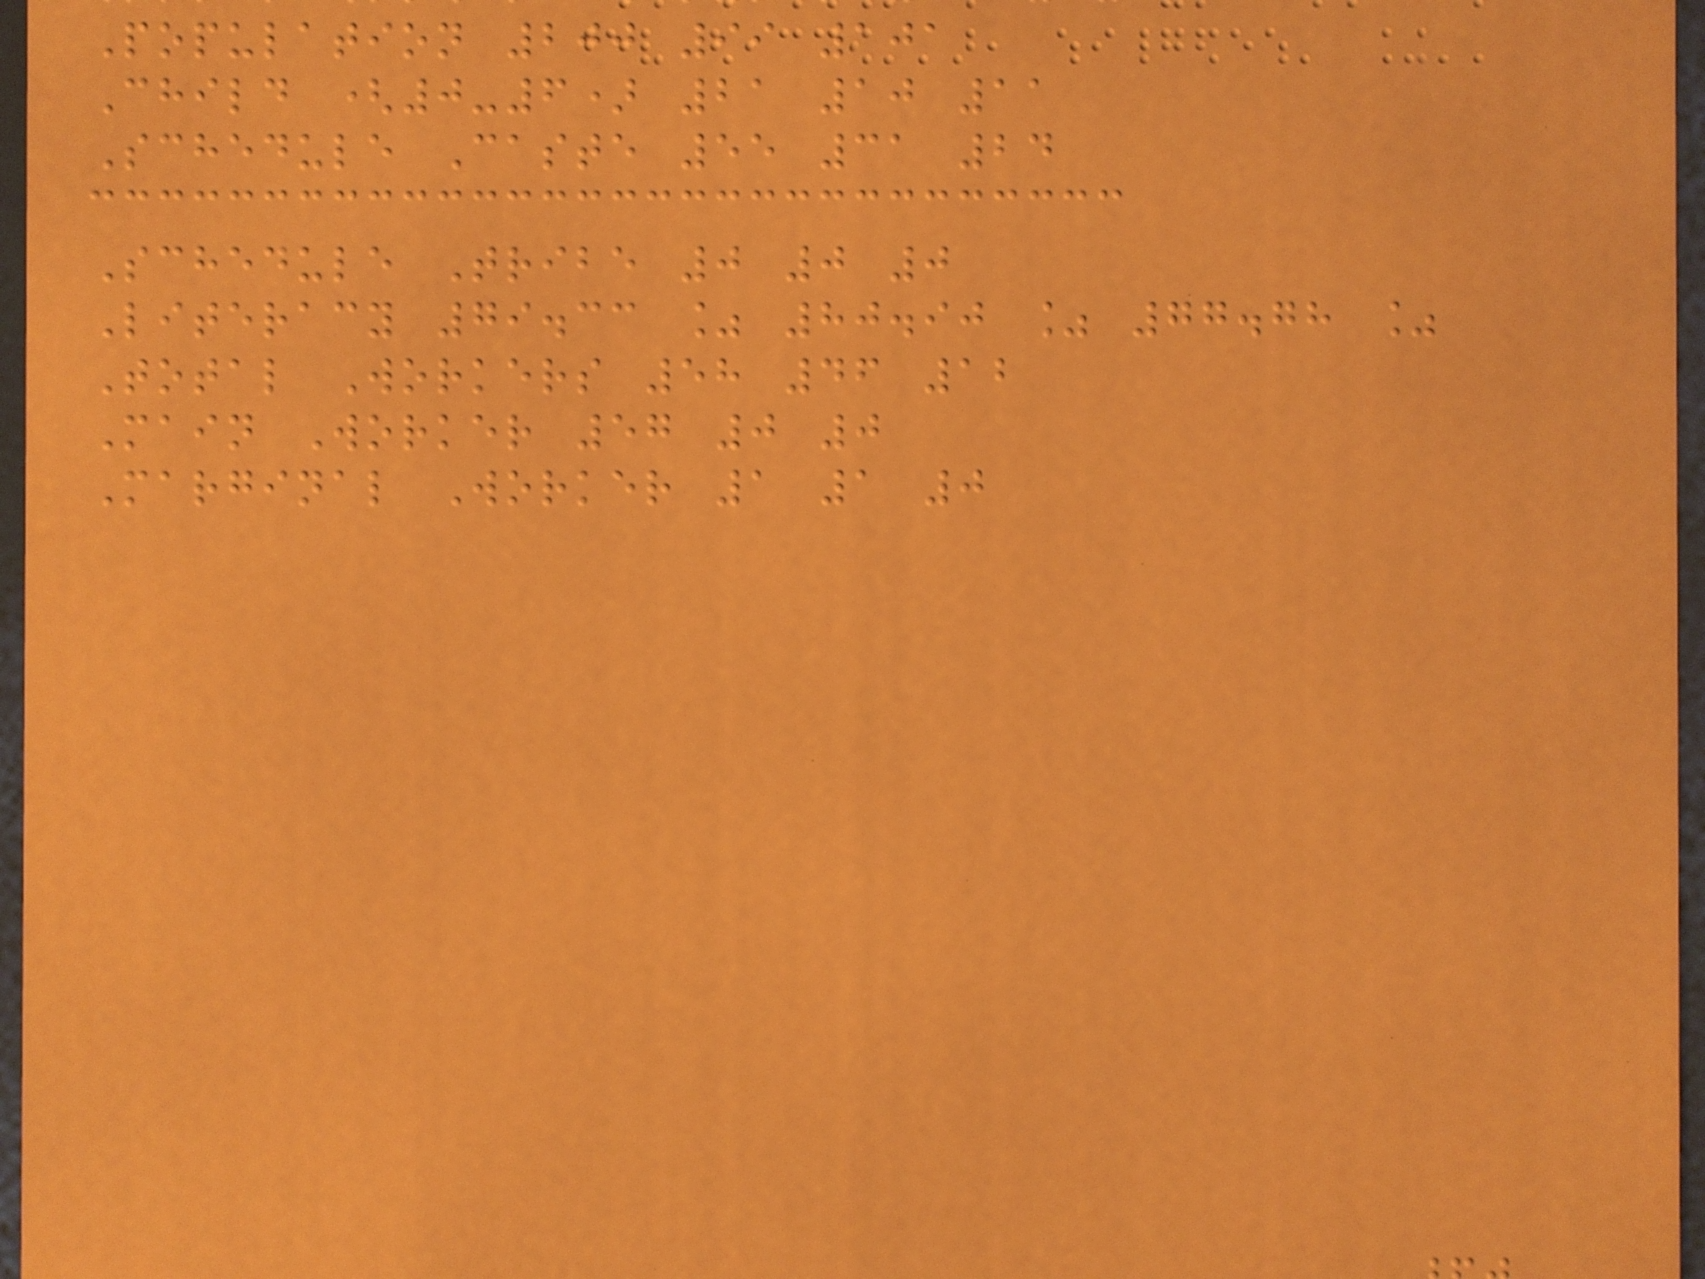Population 200 99 101
Child (0-6) 21 10 11
Schedule Caste 55 31 24
Schedule Tribe 0 0 0
Literacy 79.33 % 80.90 % 77.78 %
Total Workers 58 46 12
Main Worker 57 0 0
Marginal Worker 1 1 0
